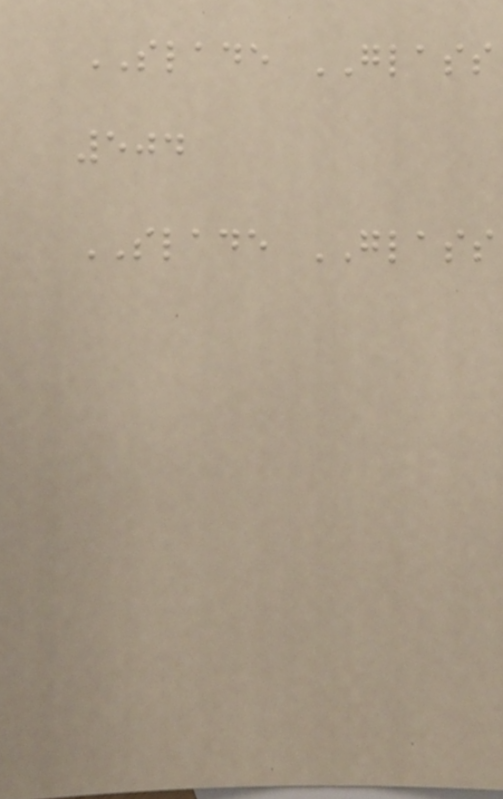SLADE GLASS
504
SLADE GLASS
